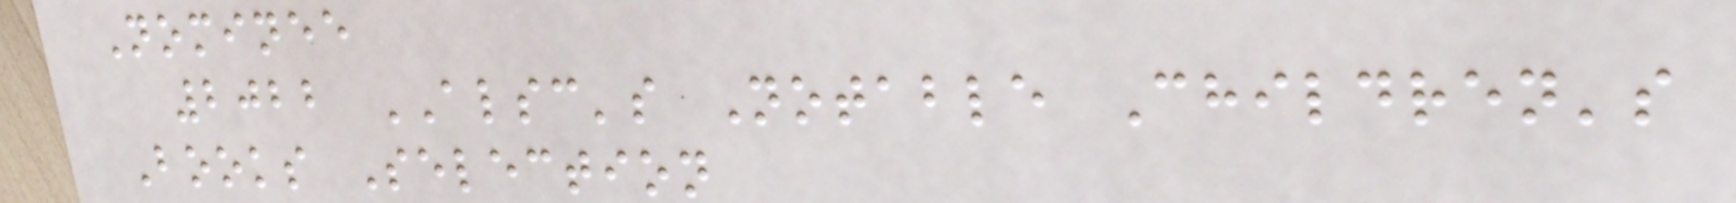Nominee
2022 ALSC's Notable Children's
Books Selection
